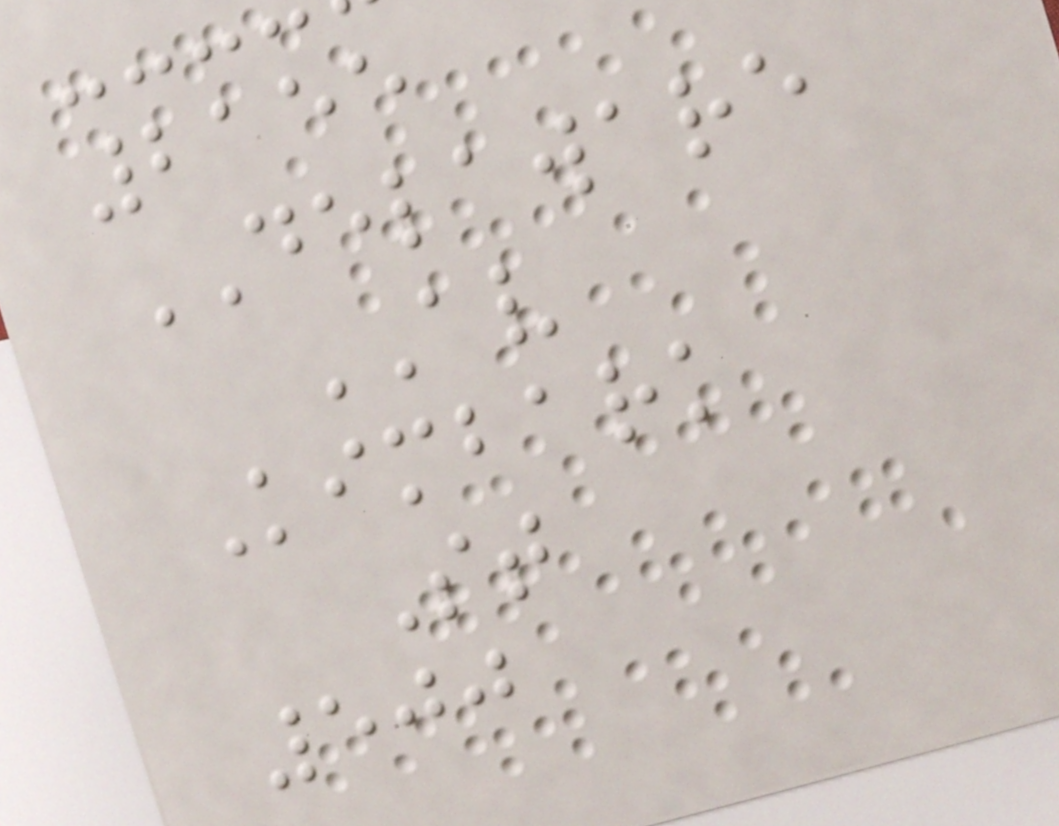2155
DELAWARE
AV
Kimbark
St
500
